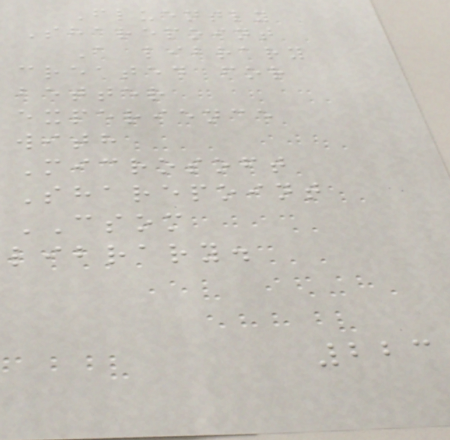Fluently
Sharepoint
A library
created for
better
experience
with
Microsoft
Sharepoint
CSOM
library.
223
